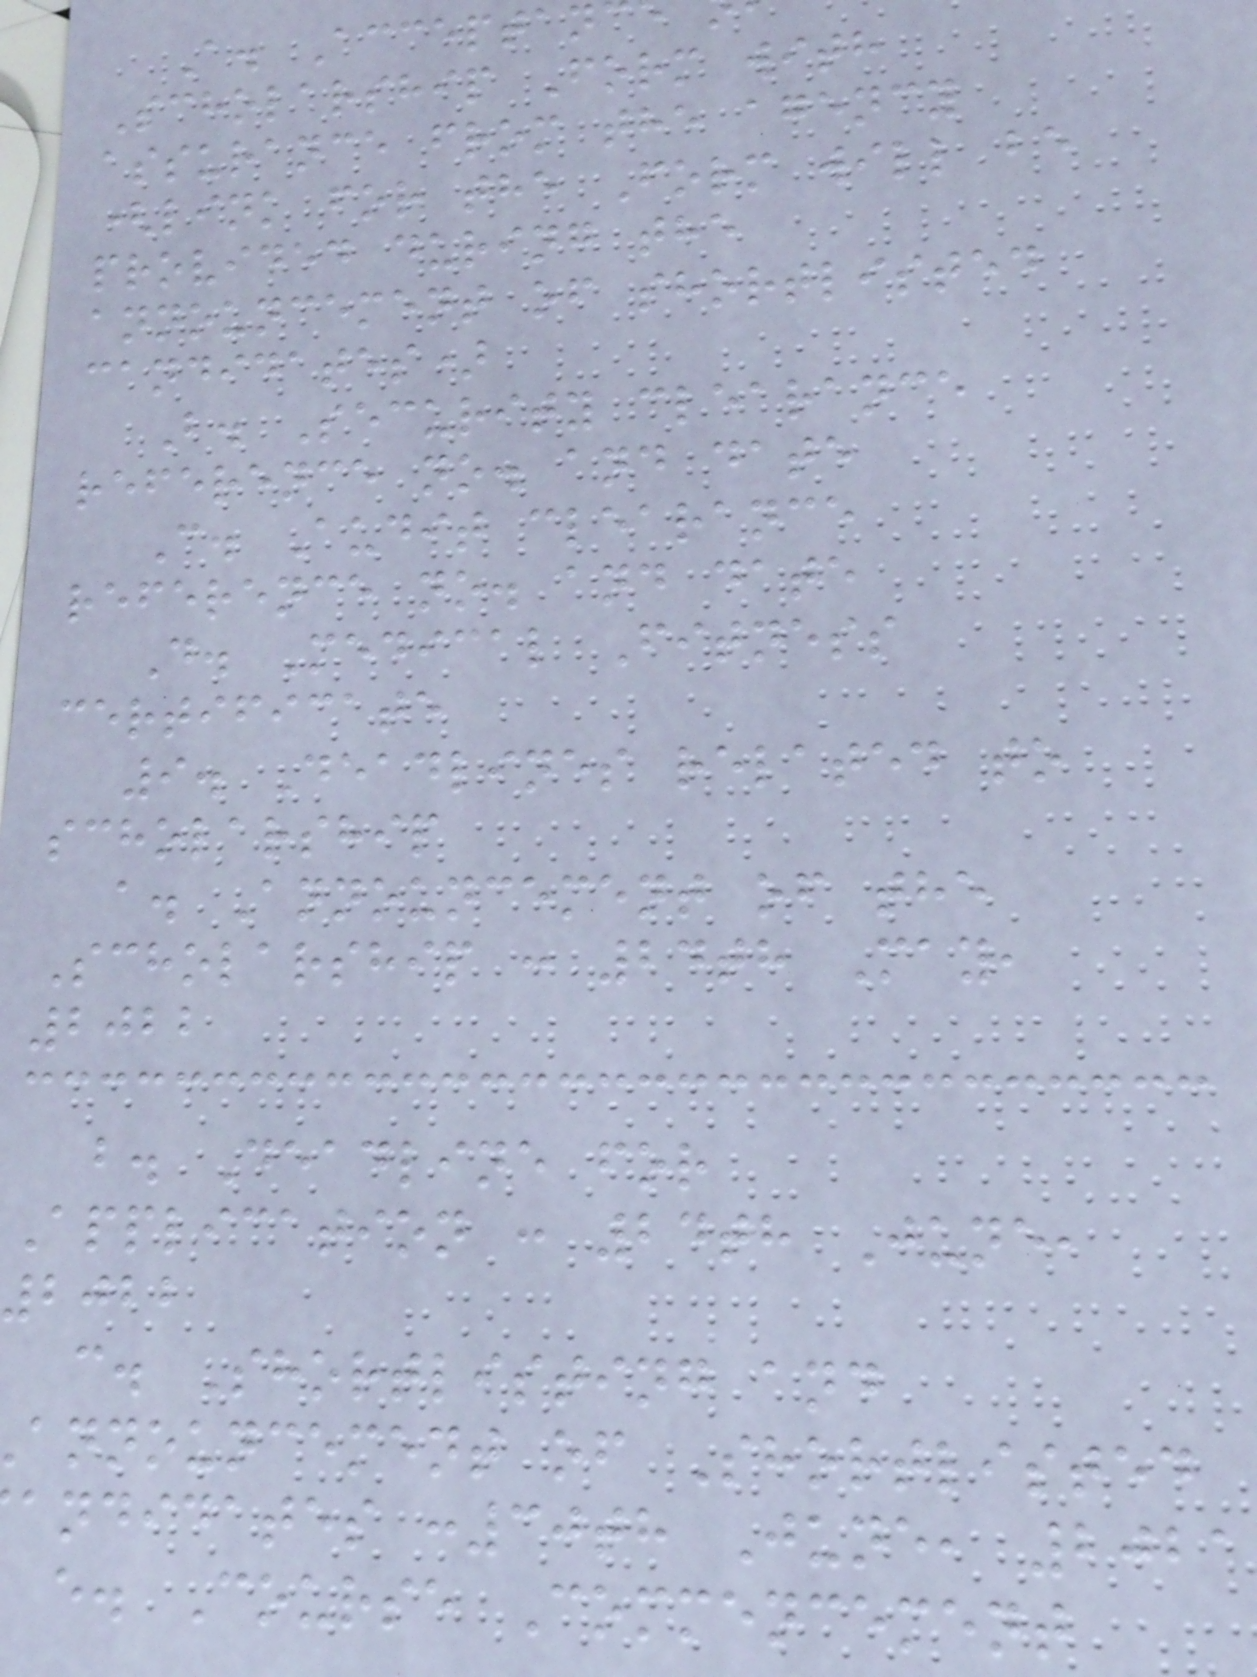A. Acceptan
Scholarship Form with
assurance from the agency
(link for the Form will be
provided during the
announcement of shortlisted
candidates)
B. Security clearance
reference no. and date
C. Audit clearance
reference no. and date
D. Medical Fitness
certificate
9. Deadlines related to
scholarship
a. Announcement of the
Scholarship : 24th May,
2022
b. Deadline for
Application : 24th June,
2022
c. Shortlisting and
announcement of Shortlisted
andidates :30th June, 2021
e. Course Commencement
